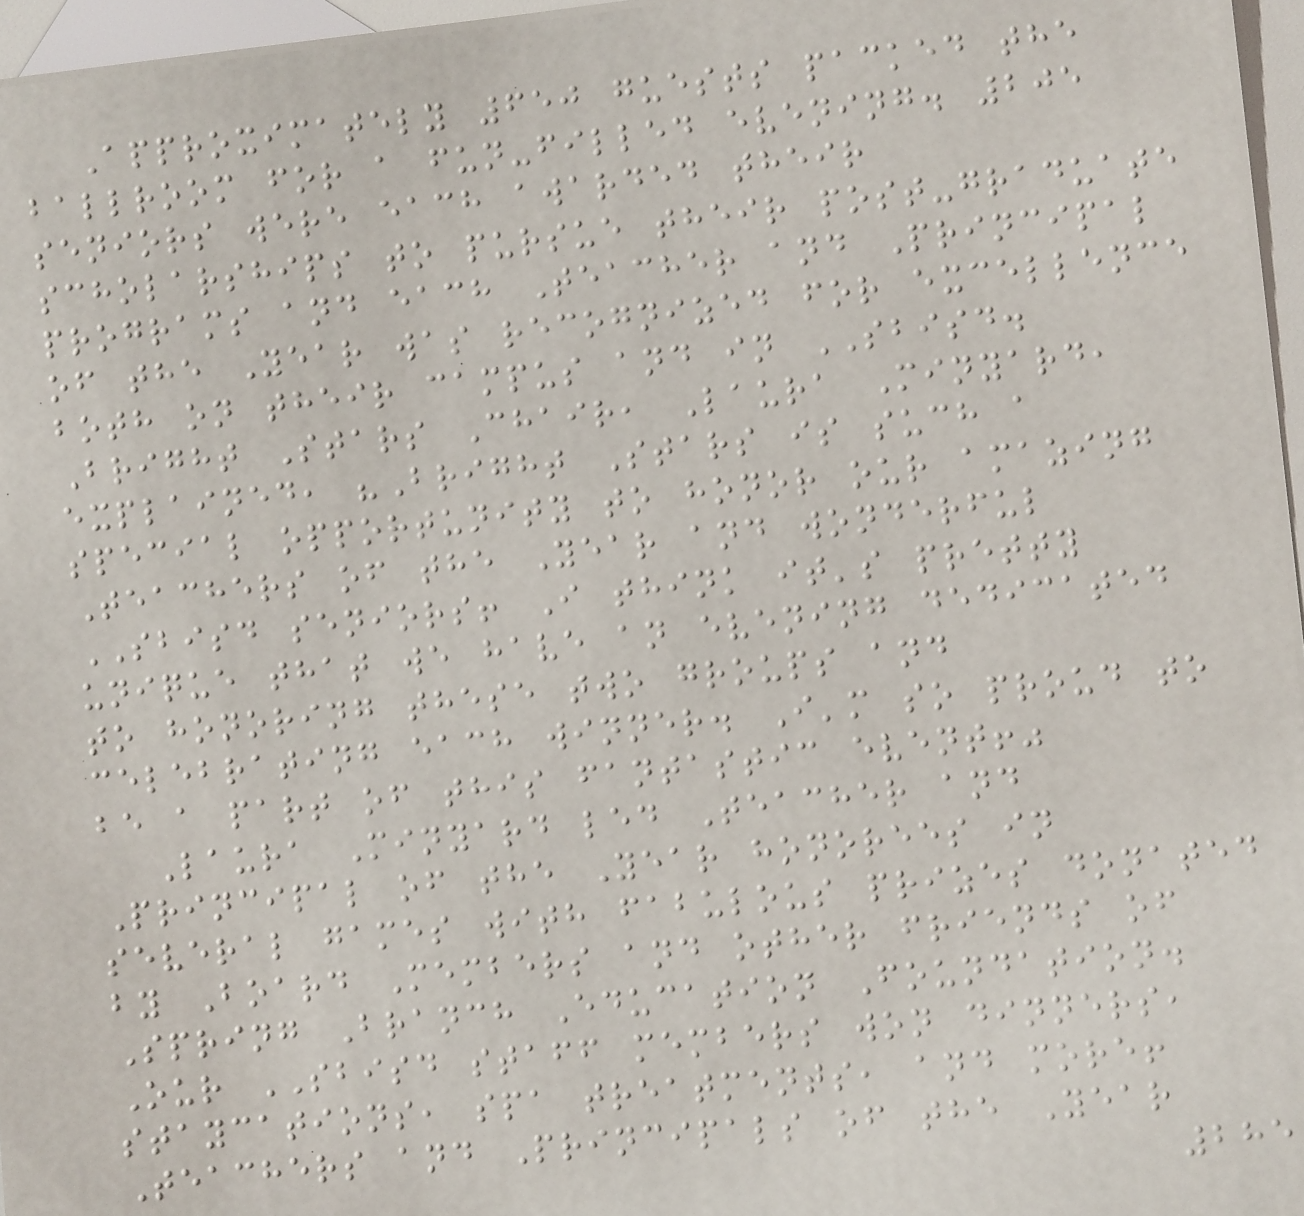Approximately 650 guests packed the
ballroom for a fun-filled evening. 205
seniors were each awarded their
scholarships to pursue their post-graduate
programs and each Teacher and Principal
of the Year was recognized for excellence
both on their campus and in SBISD.
Bright Stars Chair, Laura Minyard,
explained, "Bright Stars is such a
special opportunity to honor our amazing
Teachers of the Year and wonderful
SBISD seniors! I think it's pretty
unique that we have an evening dedicated
to honoring these two groups and
celebrating each winner. I'm so proud to
be a part of this fantastic event!"
Laura Minyard led Teacher and
Principal of the Year honorees in
several games with fabulous prizes donated
by Board Members and other friends of
Spring Branch Education Foundation.
Our SBISD staff members won dinners,
staycations, spa treatments, and more!
Teachers and Principals of the Year
285
